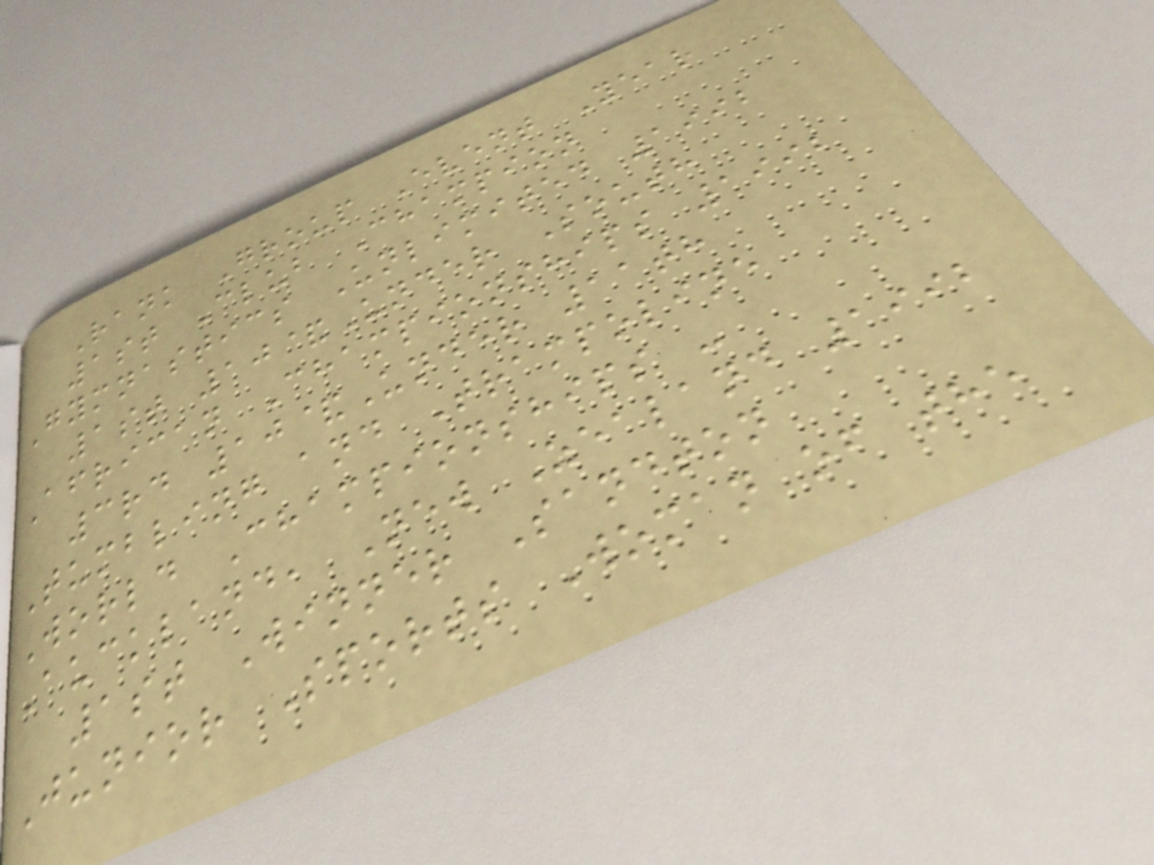Rank Group Event Year
1st Club Champion
Gymnastics Unlimited 1992
1st 10&Under South
African Championships 1992
3rd 10&Under 11th
Tumbling and Trampoline
World Championships -
Auckland, New Zealand 1992
1st Winner Sandton
Junior Sports Woman of the
